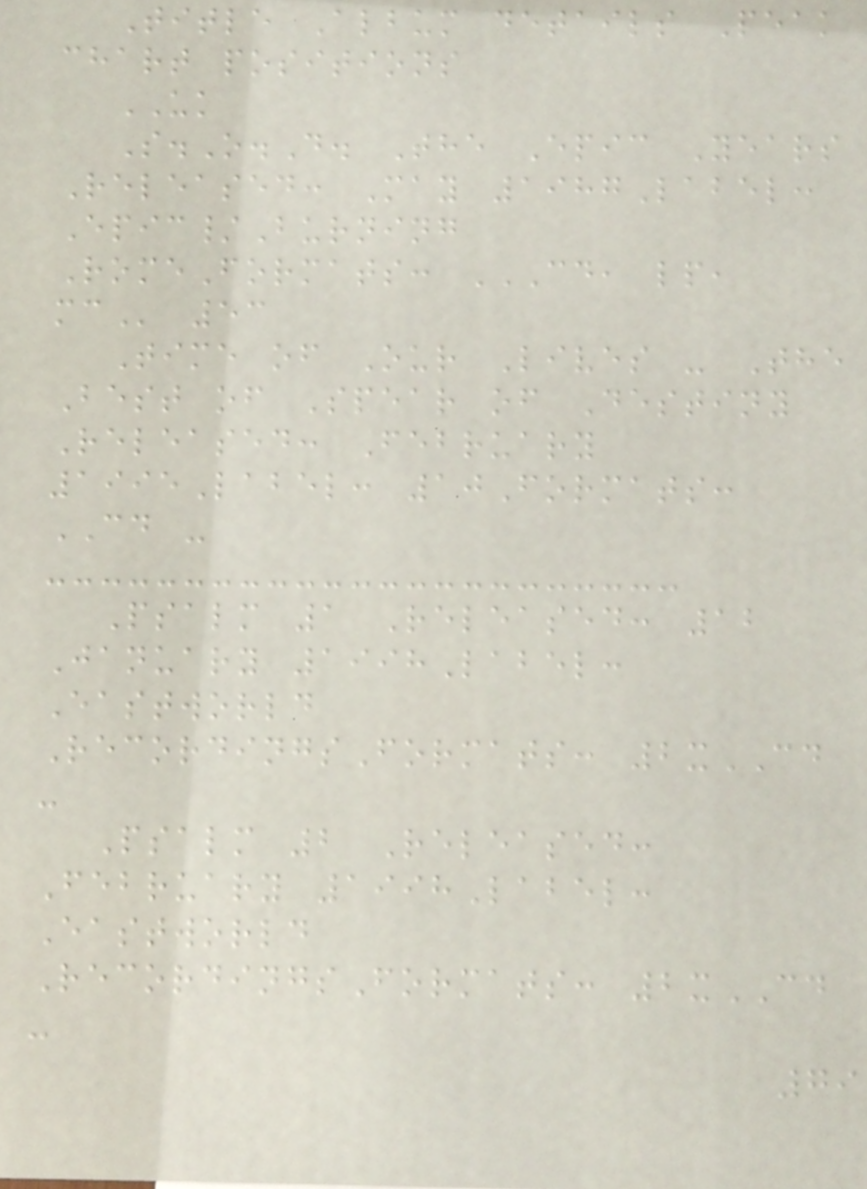Title Album details Peak
chart positions
UK
S.O.D. The Epic Years
Released: May 1987Label:
Epic/Burning
RomeFormats: CD, LP,
MC 53
Time of Our Lives - The
Best of Spear of Destiny
Released: February
1995Label: 10Formats:
CD -
Psalm 1 Released: 12
January 1998Label:
Eastworld
RecordingsFormats: 2xCD
-
Psalm 2 Released:
February 1998Label:
Eastworld
RecordingsFormats: 2xCD
-
79
